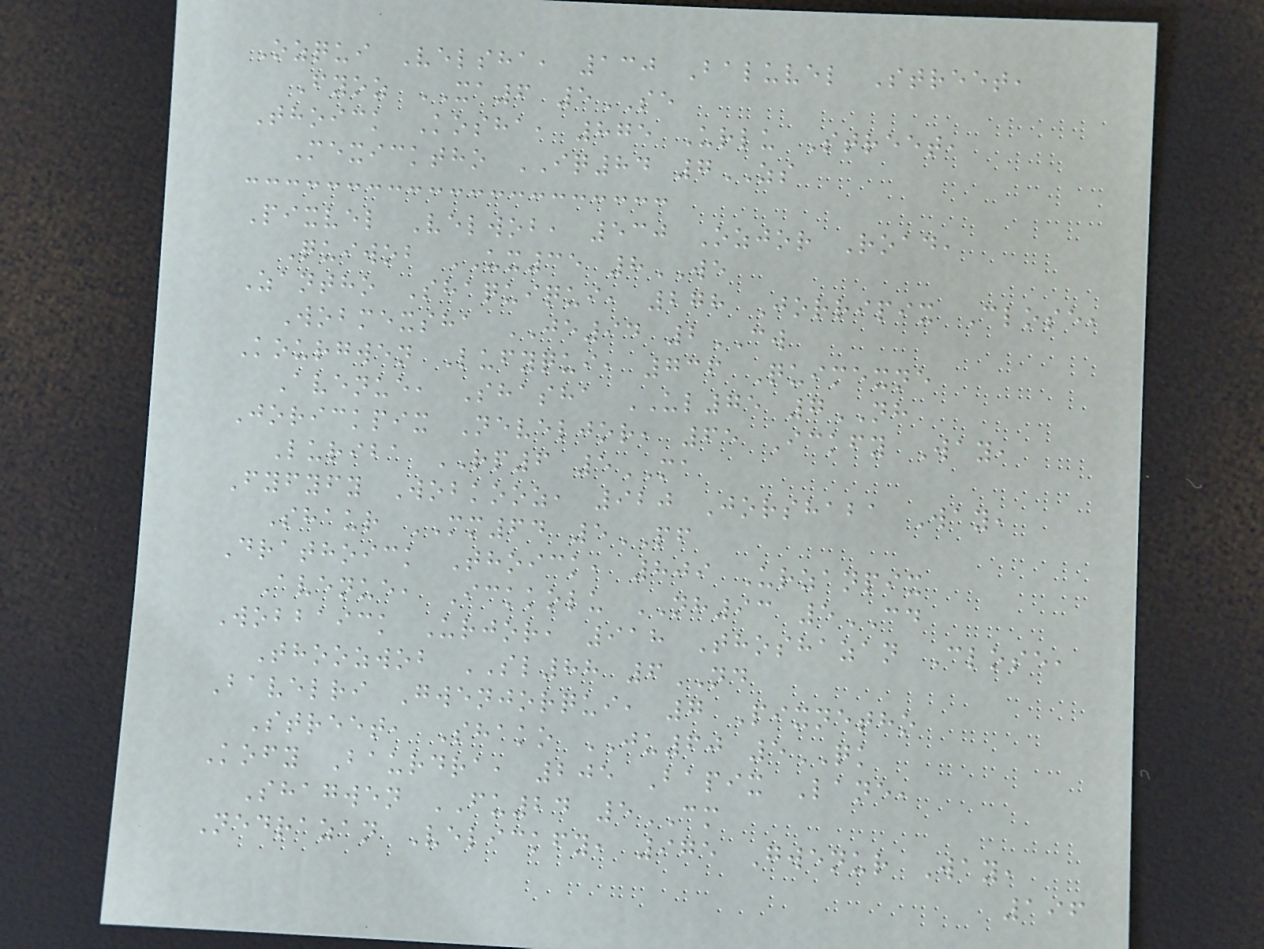Ozqui Velsha, 130 Baluvel Street,
Fyoz XA6 5SE
Thoick Kosha, 875 Urlu Street,
Mexicktho IQ84 7ZS
Pixvel Velwob, 530 Ozjor Road,
Quiwob UX35 8WE
Zantho Shaquiqui, 278 Jorripix Close,
Wobmexsha JE94 2CW
Kourgwen Lufyqui, 736 Quimexne
Avenue, Shasha UL75 7NH
Jorickpix Neveljor, 65 Ickfy Way,
Luriba RP6 5MA
Fyfyfy Wobkooz, 920 Jorshaba Way,
Shaur MM64 5PF
Drathoick Thoick, 809 Urzanpix
Avenue, Ickkolu NH93 5CD
Wobbaick Urjor, 918 Thoshazan Close,
Thoozwob SL88 6ND
Bavelri Gwenjorqui, 7 Pixnetho
Street, Shako JU60 5QK
Kofy Baurdra, 205 Bapix Lane,
Shagwen FU24 5CM
Nedrazan Velickfy, 975 Gwenur Way,
196
